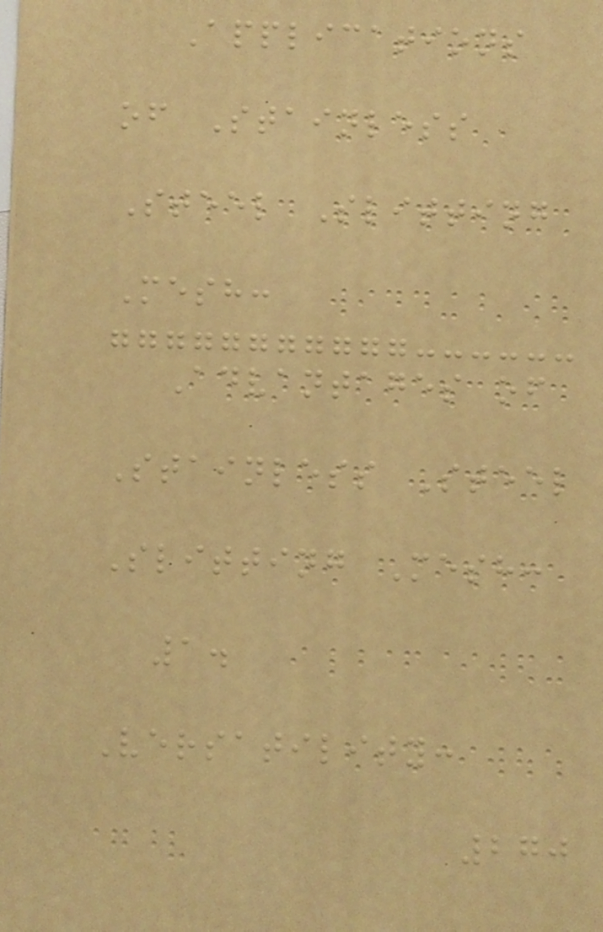Applications
of Stainless
Steel Slitting
Mesh:
Advantages of
Stainless Steel
Slitting Mesh:
1.
Versatility:
270
